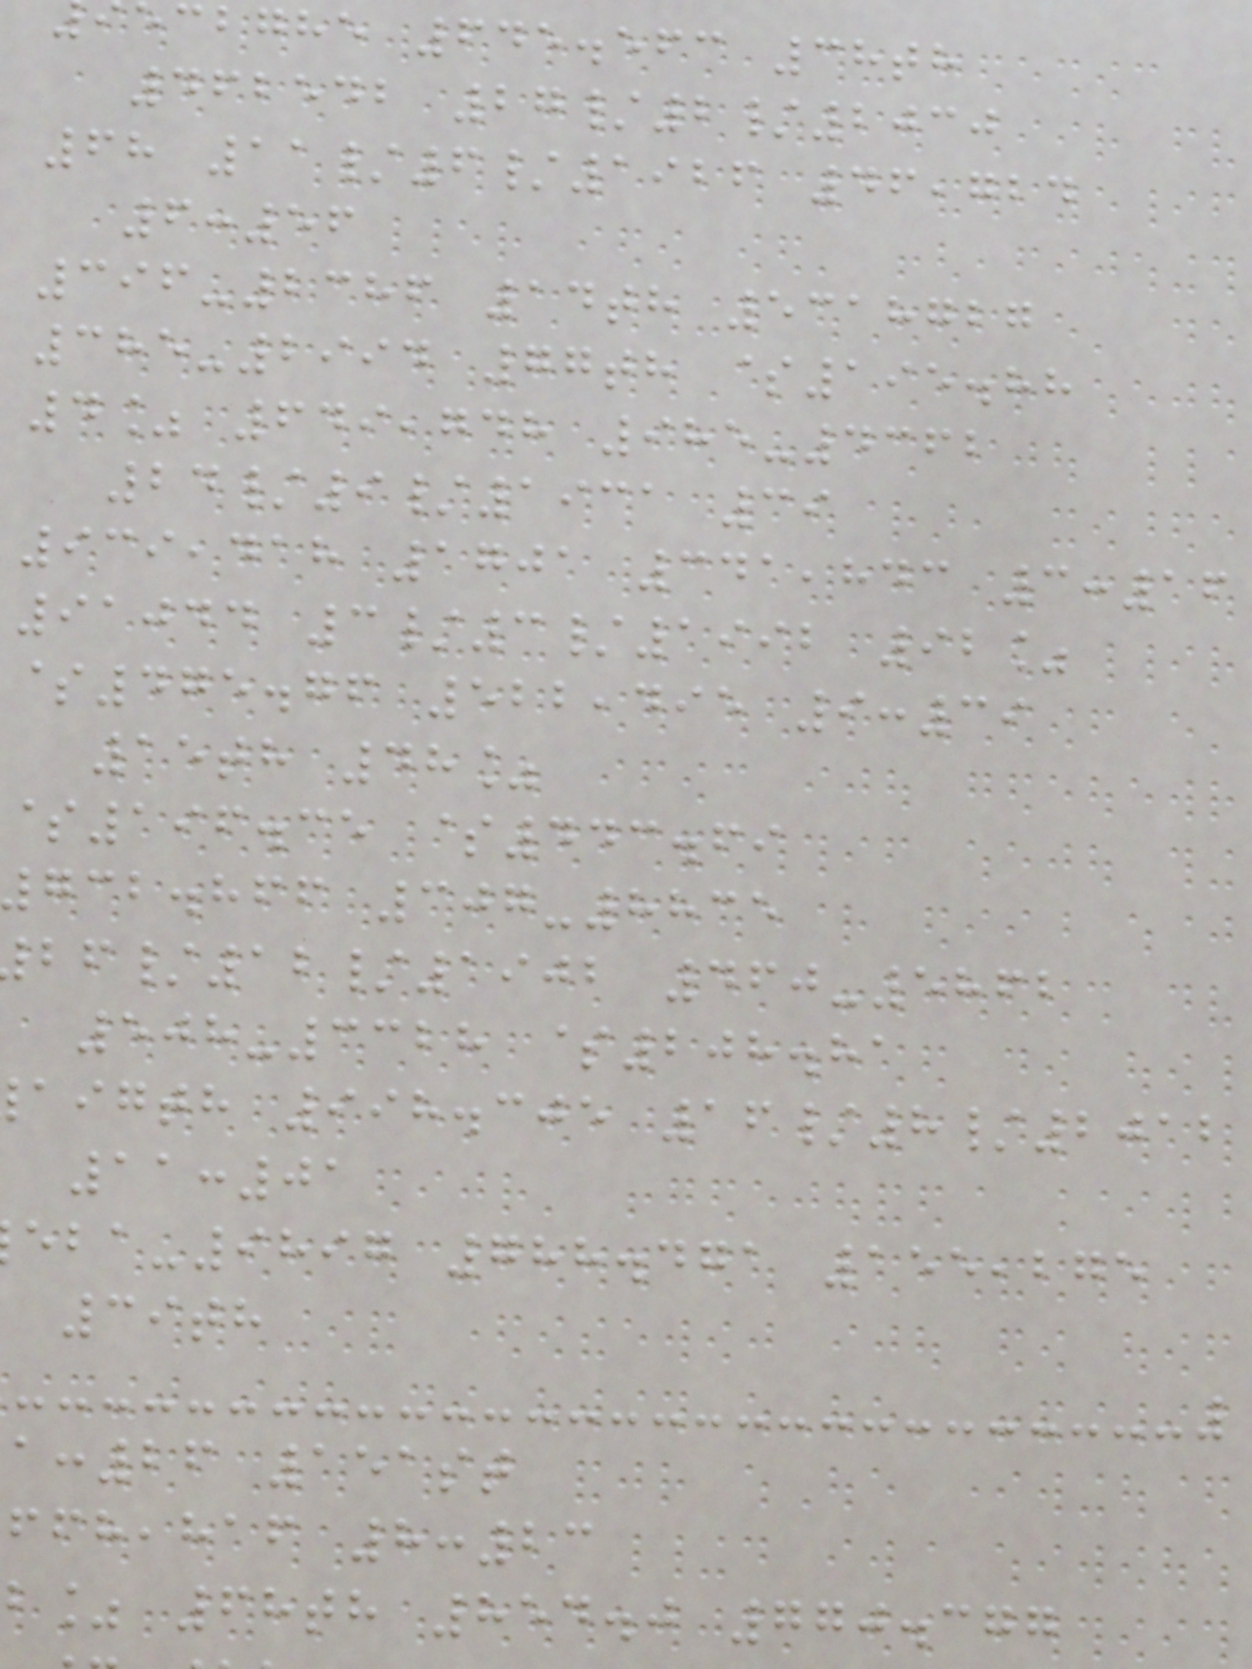ecbghe 645.563 38th
462542 27/2/2030
68 11/6/1926 46,724
6:56
396-2386 14th 5318727
385-2994 77th $195.88
4% 649,748 985-4362
24/9/1931 39
939,418 1701 341,843 3:16
91044 3/3/1992 92%
$475.76 522,495 9:39
15th 48%
$196.35 $443.69
gcb.hff 307-8835
/12/1902 460-5862
508-3328 $208.81
aigth 998.305 16/8/2012
11:01
-9897 788.471 155,275
39th
:26 151st
,haf 8:23
b% 68th 854.0 770.377
